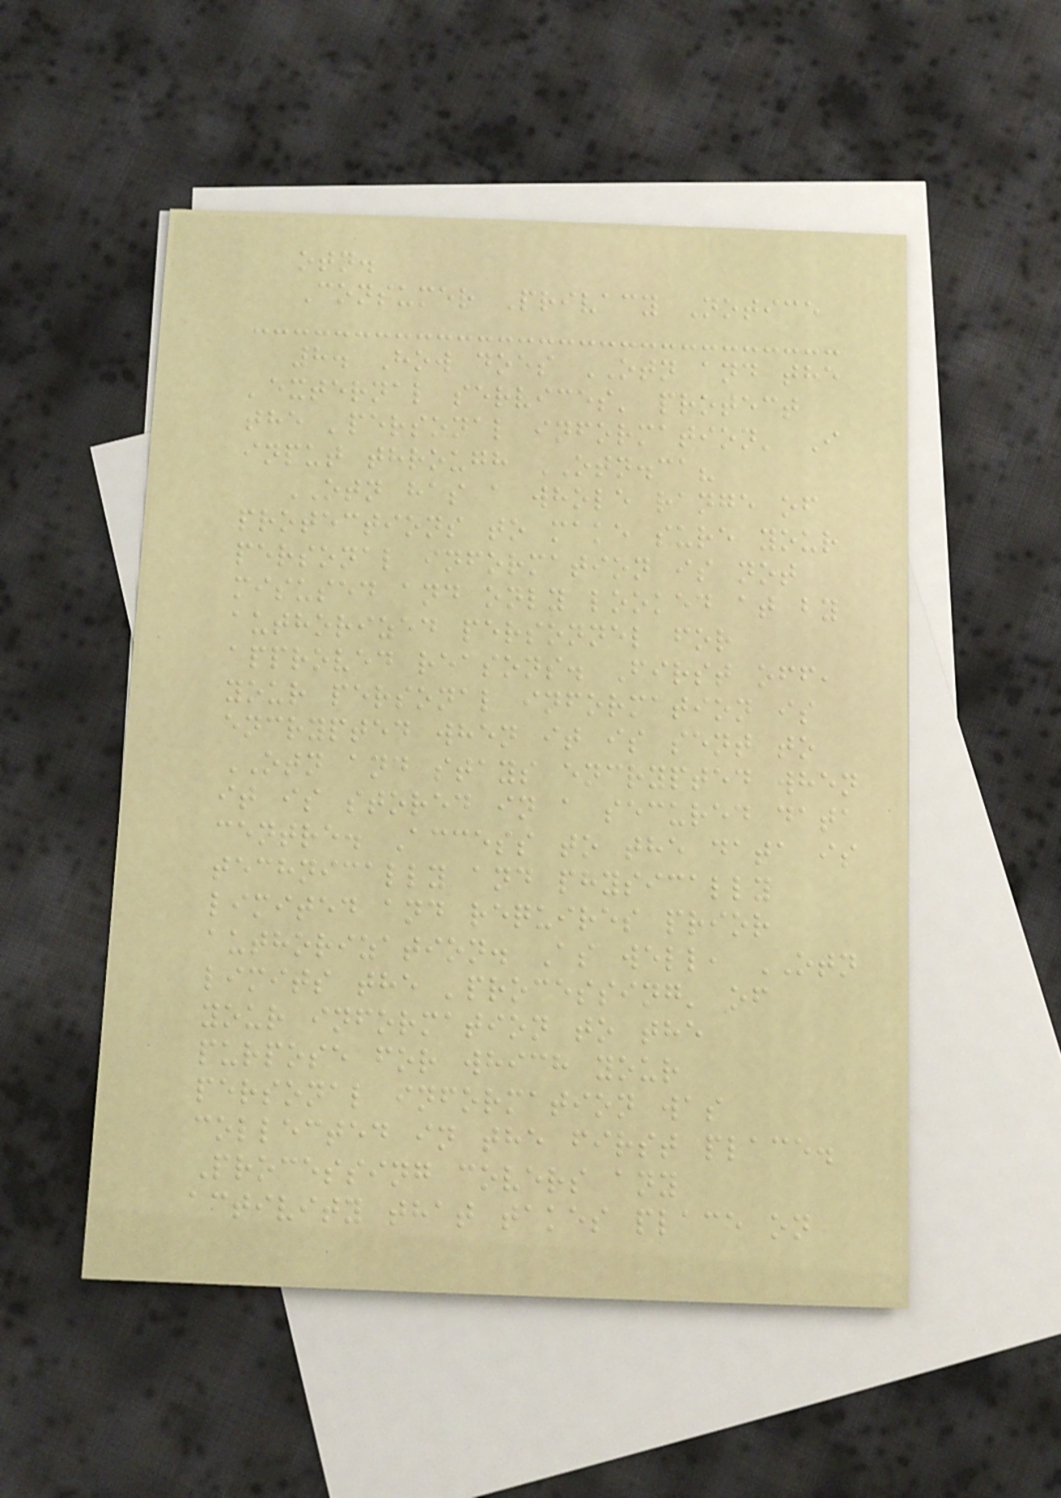otn.
Consumer Privacy Notice
8. How does OTN and the
'external services' protect
the 'personal information' I
input through OTN.ca?
OTN has a whole range of
protections to make sure your
personal information is not
misused and only looked at by
authorized personnel for
approved reasons. First off,
your personal information is
encrypted when it is sent to
OTN and stays encrypted when
it is stored in a secured data
centre. Access to the data is
technically and physically
limited and requires prior
authorization. As well, OTN
limits the 'processing' of
your information to the
purpose for which your
personal information was
collected in the first place.
Processing covers any
activity that takes place on
